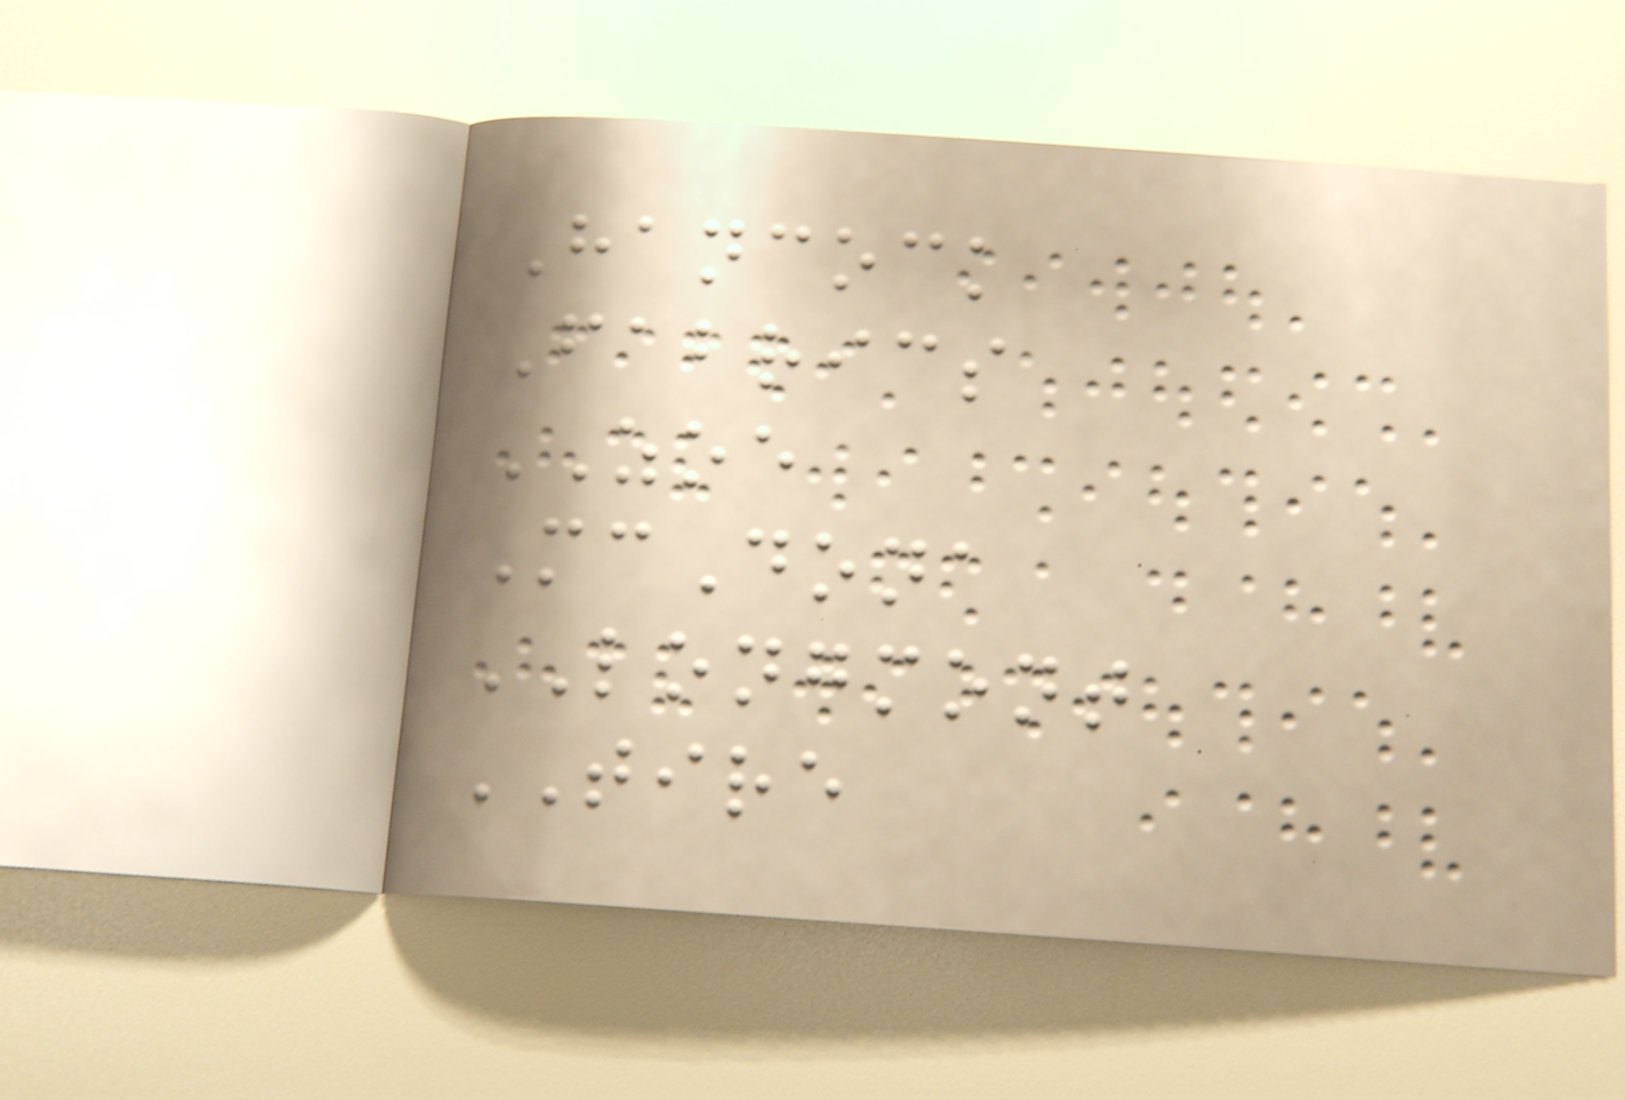Hancock
Fabrics
ZOE
McDona
LONGMONT
TIRE
